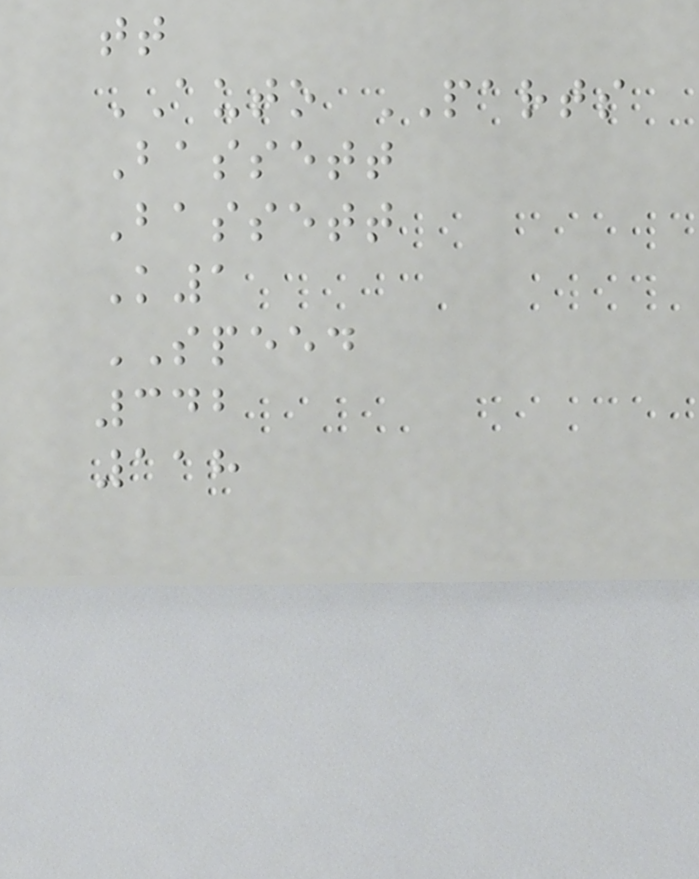tt
AUTO PARTS
Bassett
Bassett
K1
SPEED
342
118
